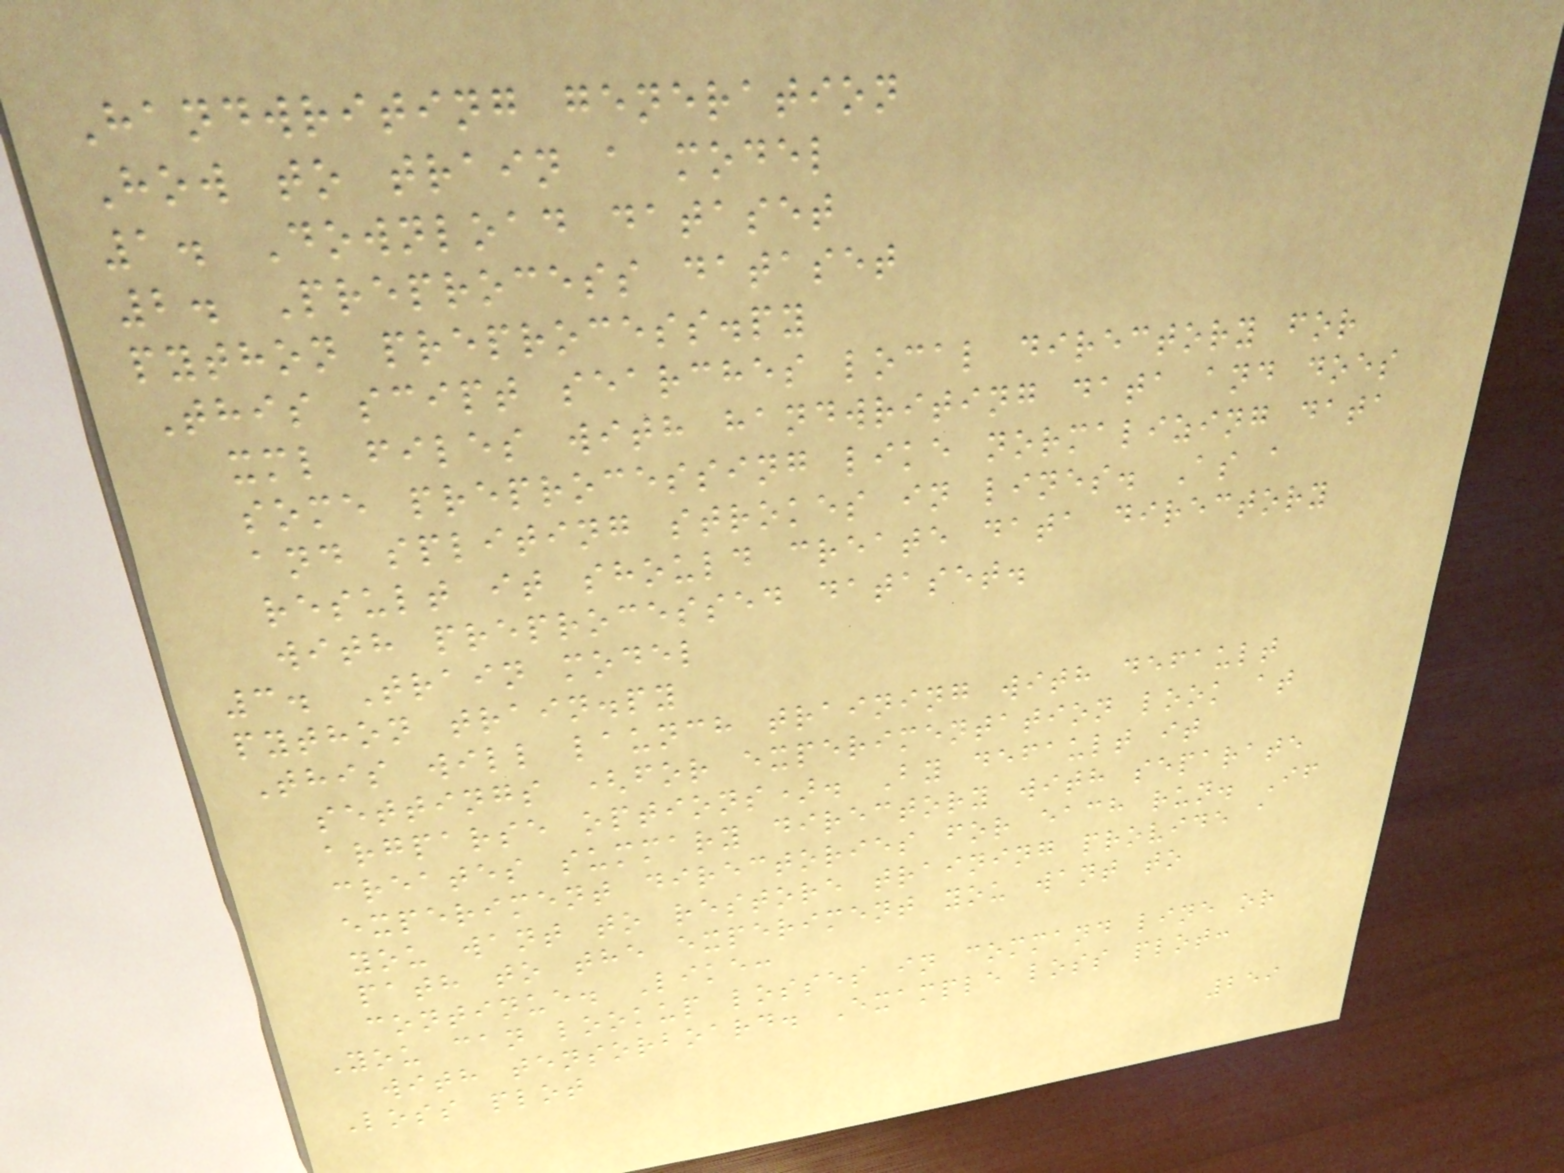Handwriting generation
How to train a model
1. Download dataset
2. Preprocess dataset
python preprocess.py
This scipt searches local directory for
xml files with handwriting data and does
some preprocessing like normalizing data
and spliting strokes in lines. As a
result it should create data directory
with preprocessed dataset.
3. Train model
python train.py
This will launch training with default
settings (for experimentation look at
argparse options). By default it
creates summary directory with separate
experiment directories for each run. If
you want to restore training provide a
path to the experiment you want to
continue. Like:
You can lookup losses in command line or
with tensorboard. Example loss plot:
Loss plot
259
